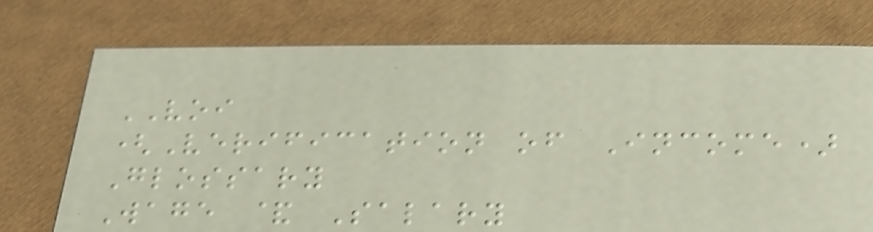VOI
(Verification of Income)
Glossary
Wage & Salary
